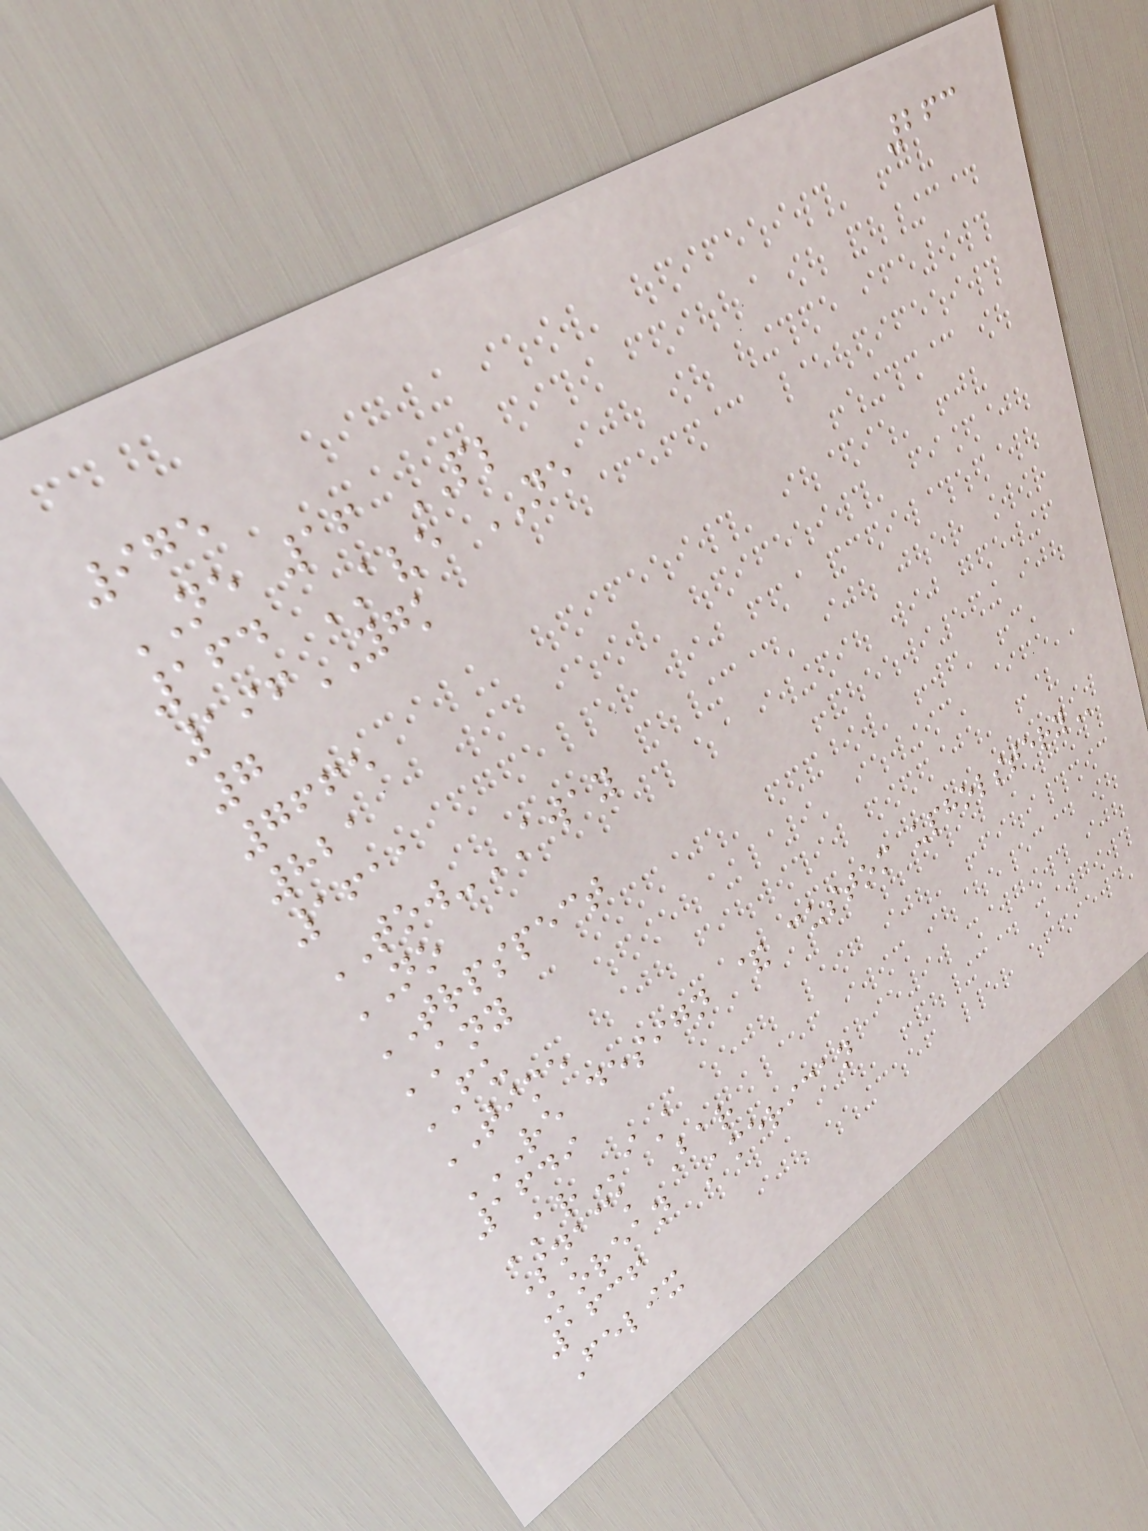263
975
NE 16 PL
164 AVE NE
196YGK
7
7665
821
1611
TOW-AWAY
NO
TRPSPECT
ANY
FU
TIME
RE DESIGN & CUSTOM UPHOLSTERY
1649
ARiA
Snack Bar
Korean American
1636
Felix
